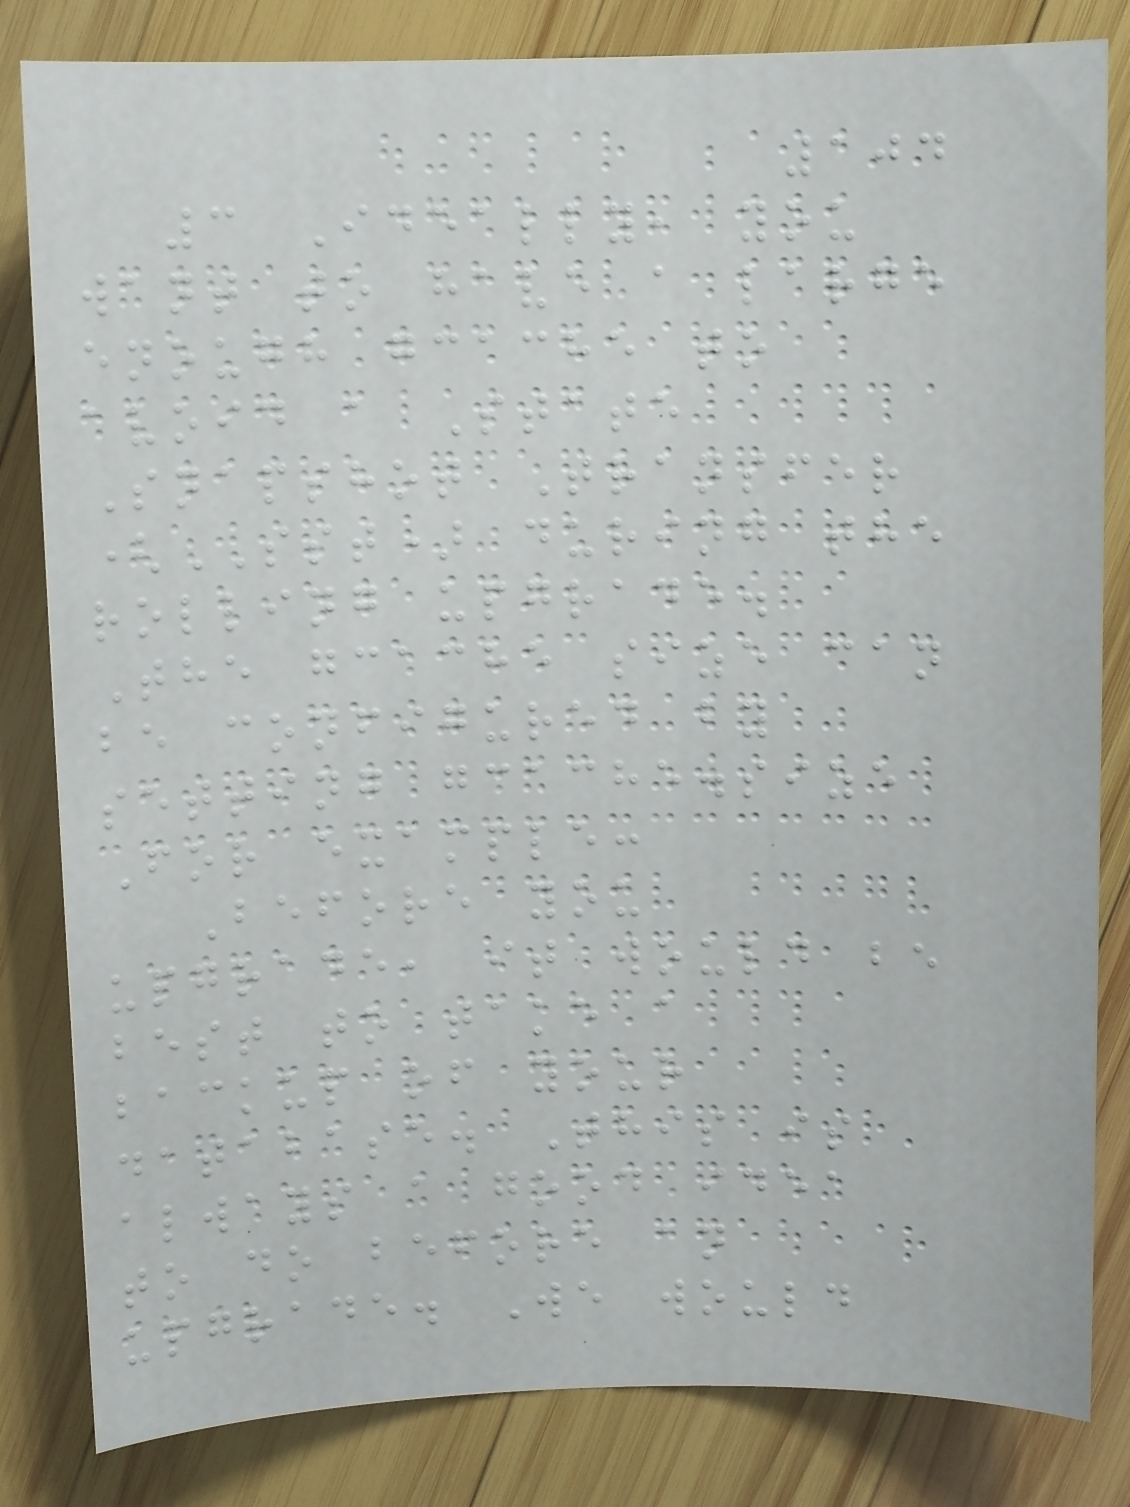104
3 Ideally, you
want to have a large
enough gcache to
avoid a State
Snapshot Transfer
(SST) during the
rolling upgrade.
The gcache size can
be configured by
setting gcache.size
For example:
Before you
upgrade, it would be
best to take a
backup of your
database. This is
always a good idea
to do before an
upgrade. We would
